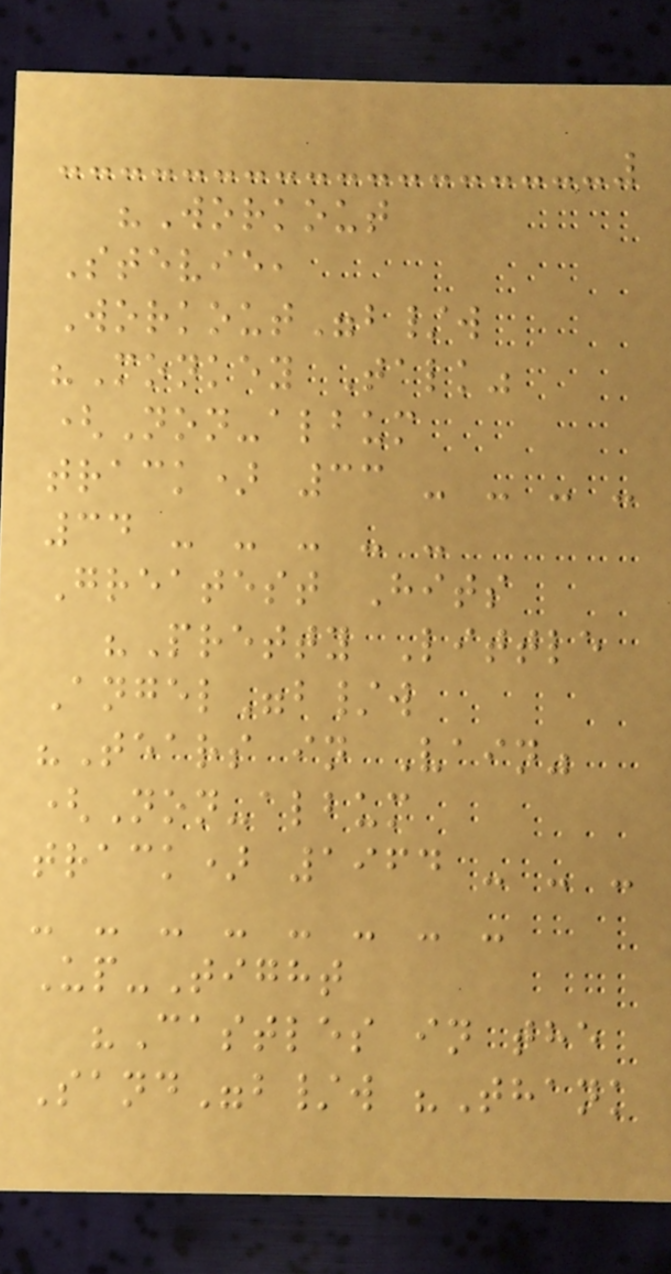"Workout
Stevie,
Workout"b/w
"Monkey Talk"
(Non-album
track) 33 - - - -
34 - - - - -
Greatest Hits
"Pretty Little
Angel"b/w
"Tears in Vain"
(Non-album
track) 1964 - - -
- - - - - - - -
Up-Tight
"Castles in the
Sand"b/w "Thank
